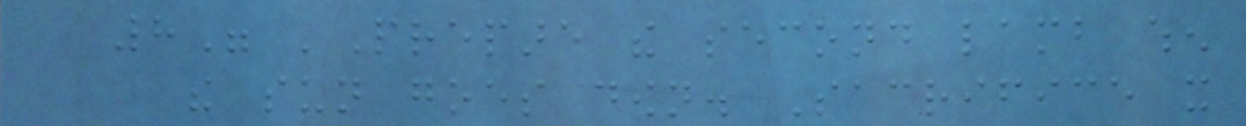8" 'Prepare the second lamb when
the sun goes down. Sacrifice it
